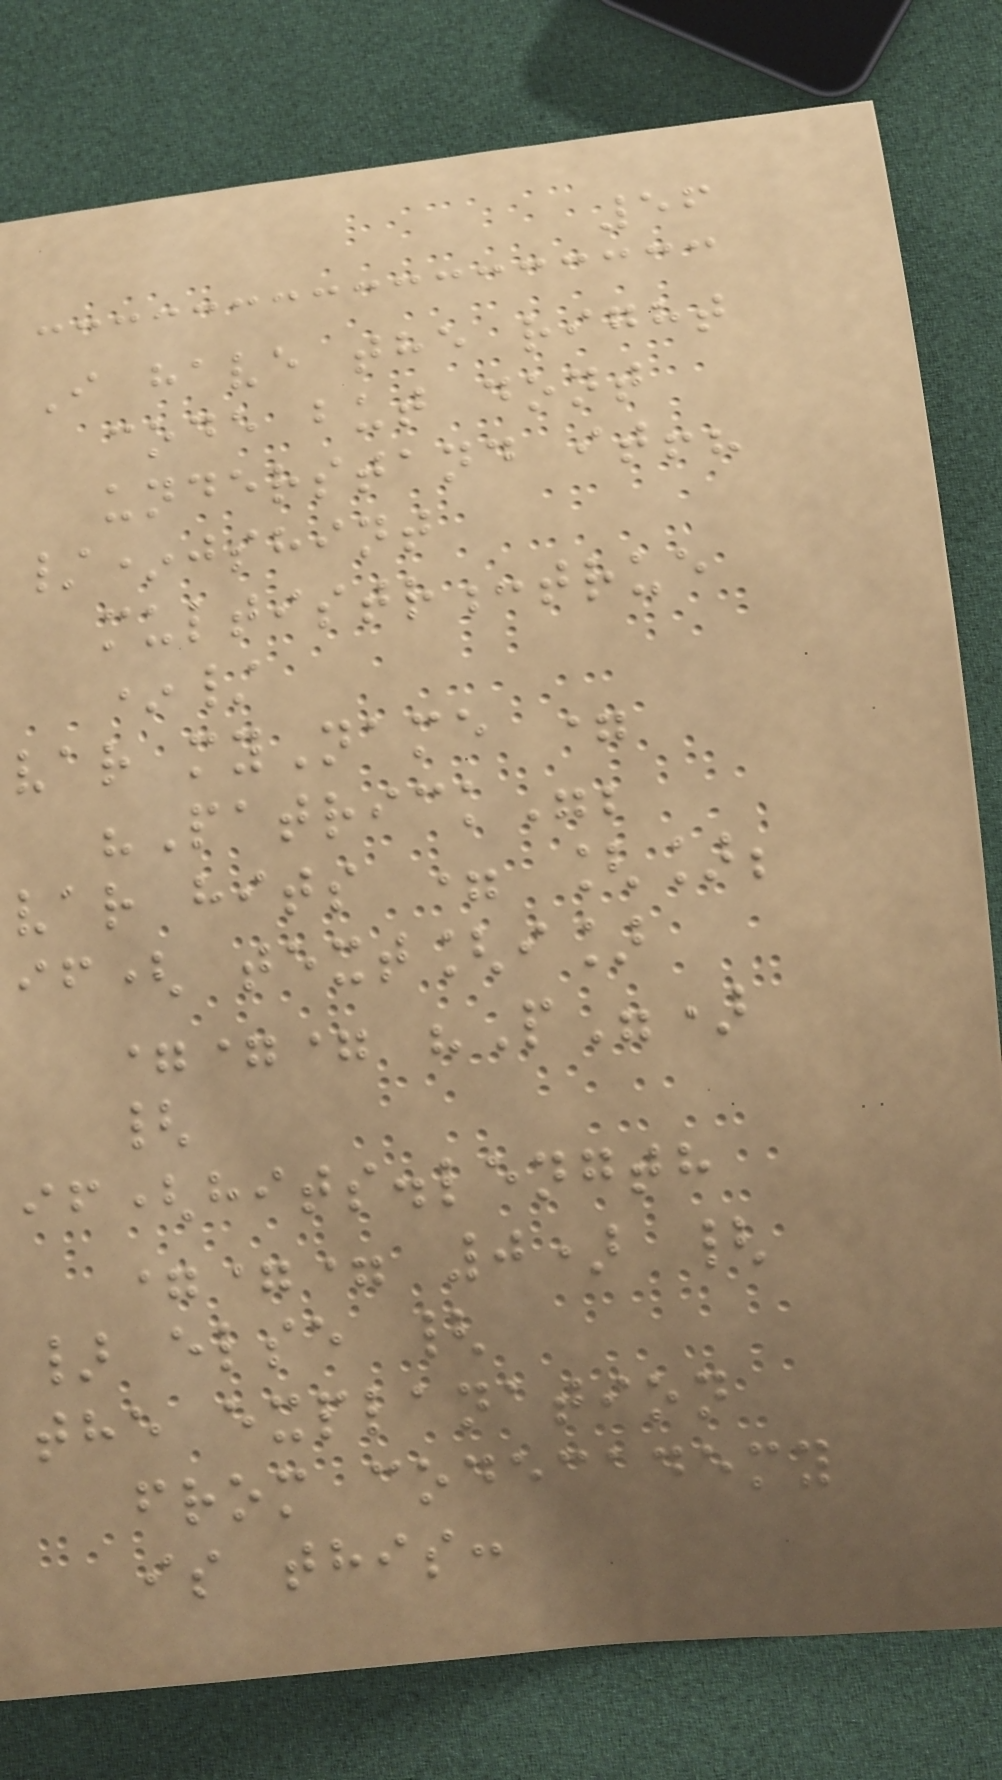56
I have the right
code but dont
understand it!?
/*jshint
multistr:true
*/
var myName =
"Patrick";
var hits = [];
if( text[i]
=== "P")
{
if(hits.length
=== 0) {
} else {
the explanation
from codecademy
is this:
